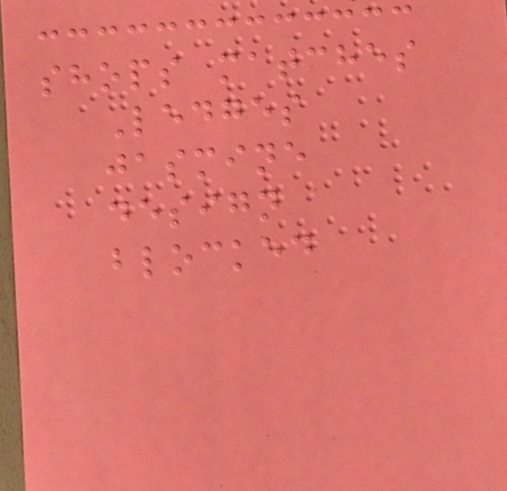shops matches
Ledges
jasmine
design
blocked
